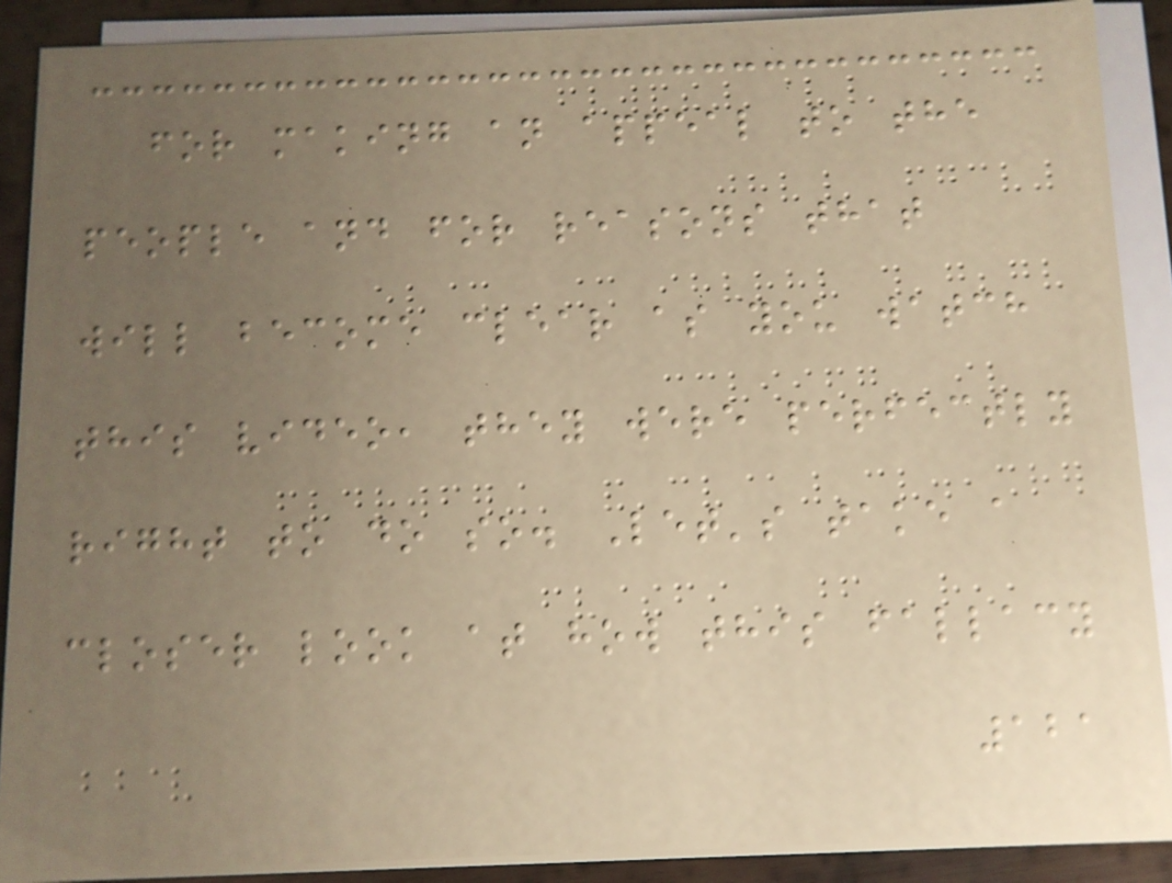for making an appeal to the
people and for reasons that
will become clear as you watch
this video, they were perfectly
right to do so. Let's take a
closer look at how this fallacy
121
